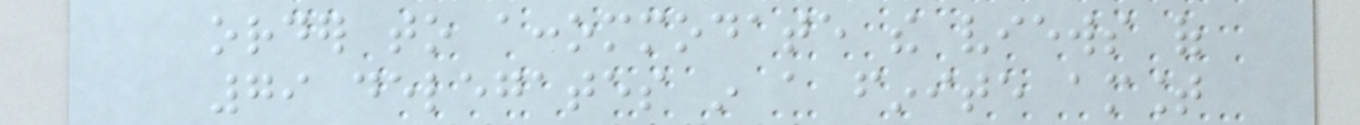order to accommodate the views of
79 delegates in a finite amount
